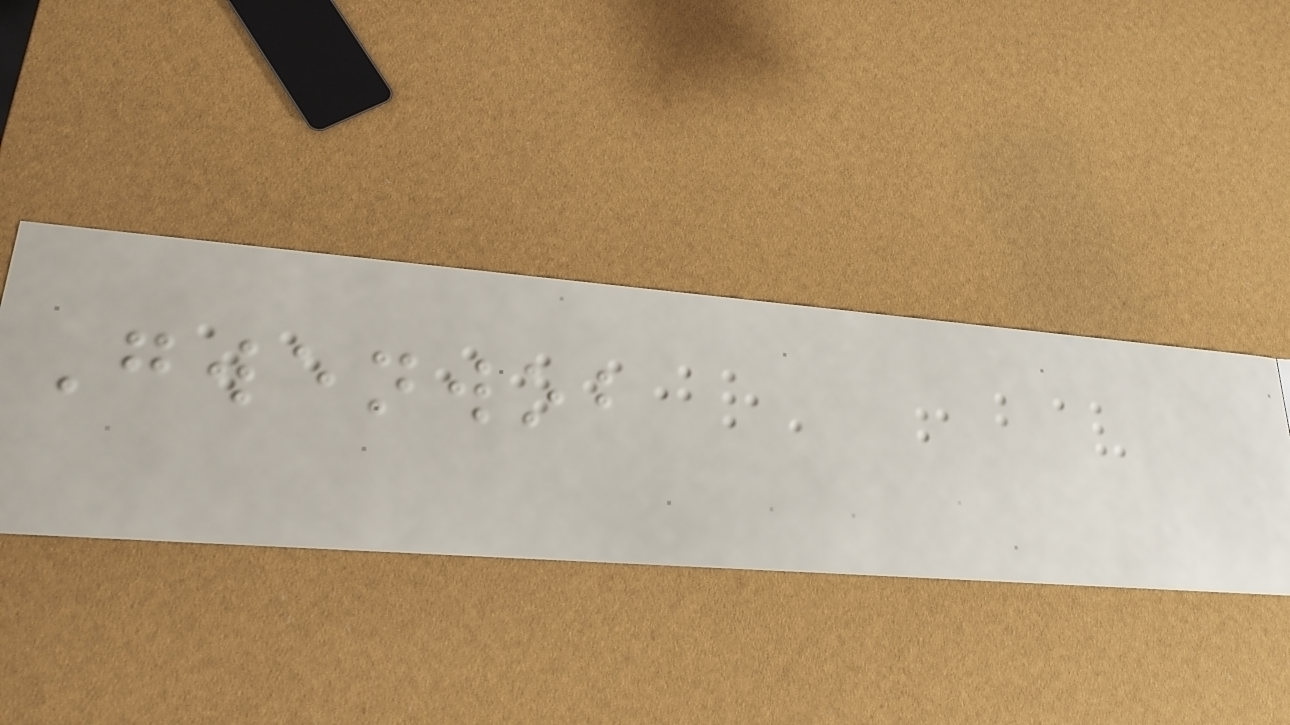Gwenwob
